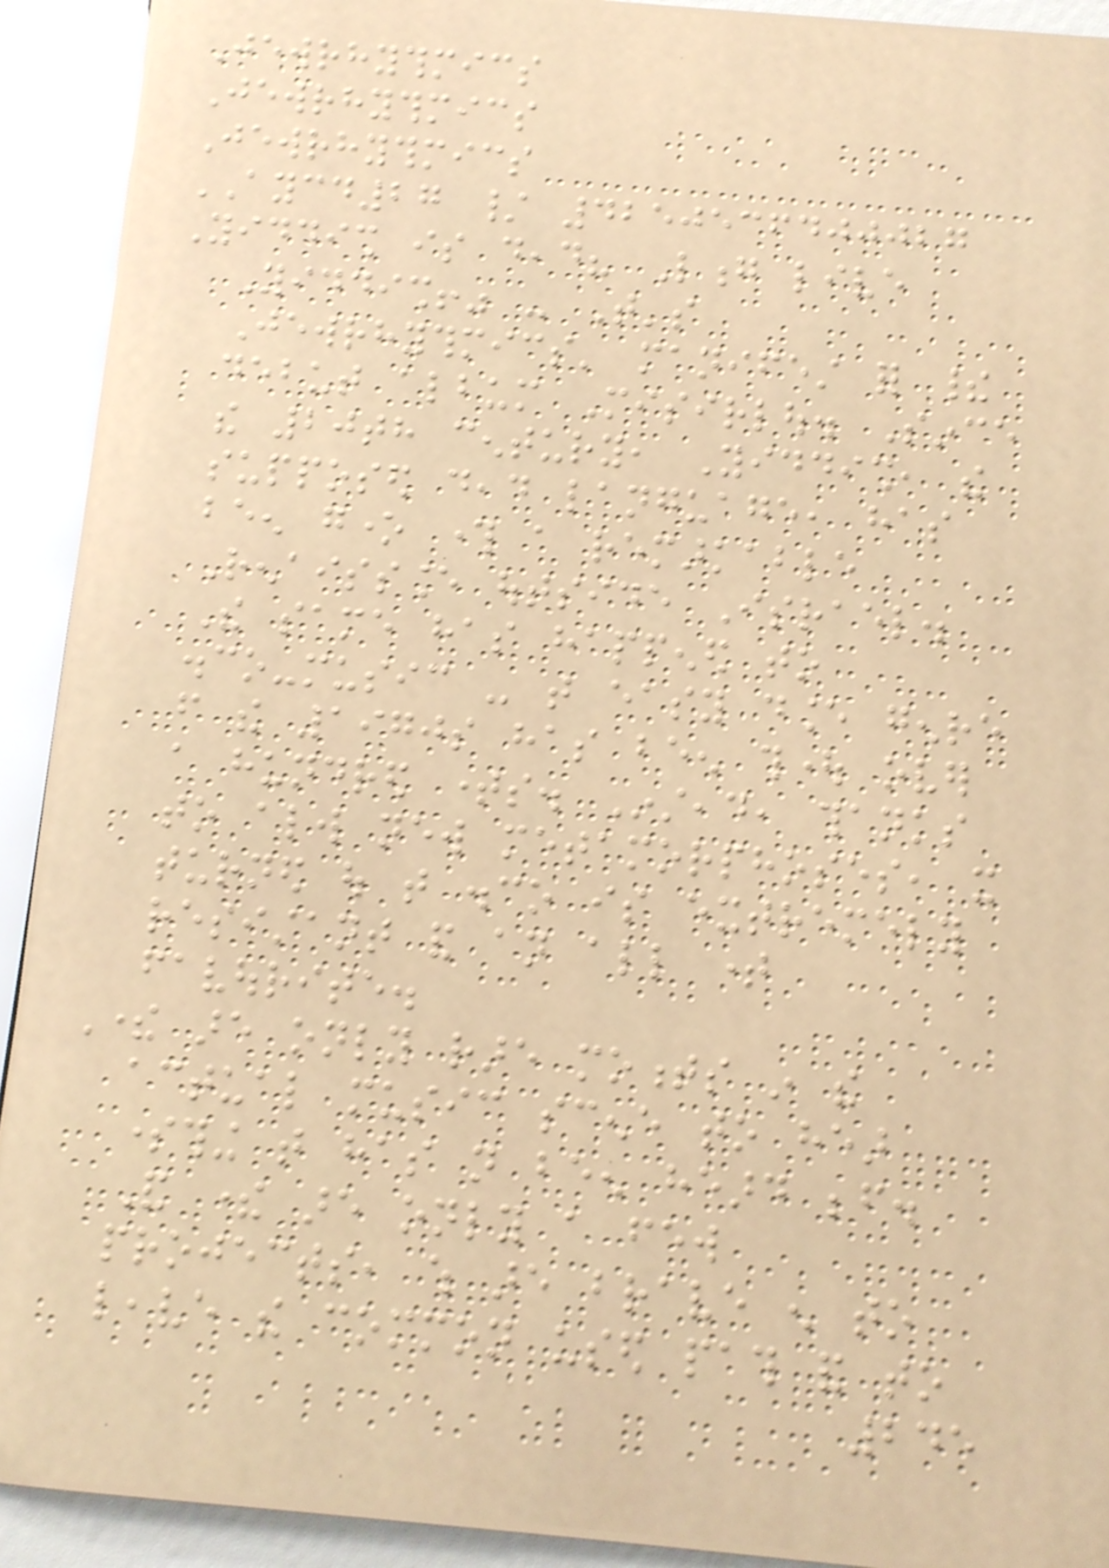Jewrhythmics
Jewrhythmics
Jewrhythmics
AYCD27 / 4250536400027
Yiddish is dead? Long live
Yiddish!" - That's
Jewrhythmics' manifest for their
debut album Misirlou. Since
the 20th century, Yiddish, the
supposed dead language, has
been gone through a remarkable
Renaissance outside Israel.
The same has happened to
disco-music - that easy dance genre
from the 1970s has been thought over
a hundred times. Instead, thanks
to always new metamorphoses, it
turned out that disco is extremely
resistant and an all time
favourite.
There are only rare moments in the
actual music scene to hear
something that has not been heard before.
And there are only a few
projects, which are brave enough to
leave the common used path and to
245
